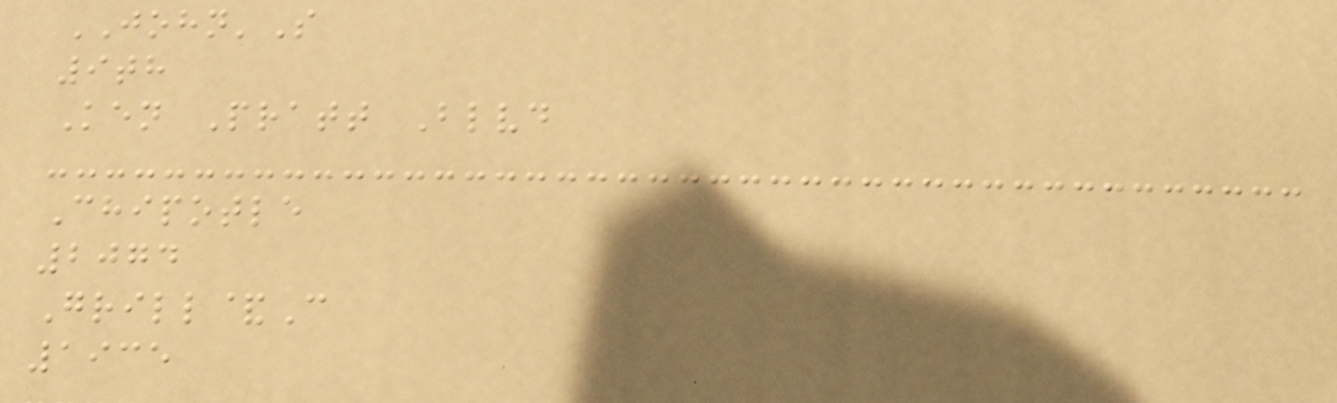JOHN'S
9th
Ken Pratt Blvd
Chipotle
2074
Grill&C
1935
